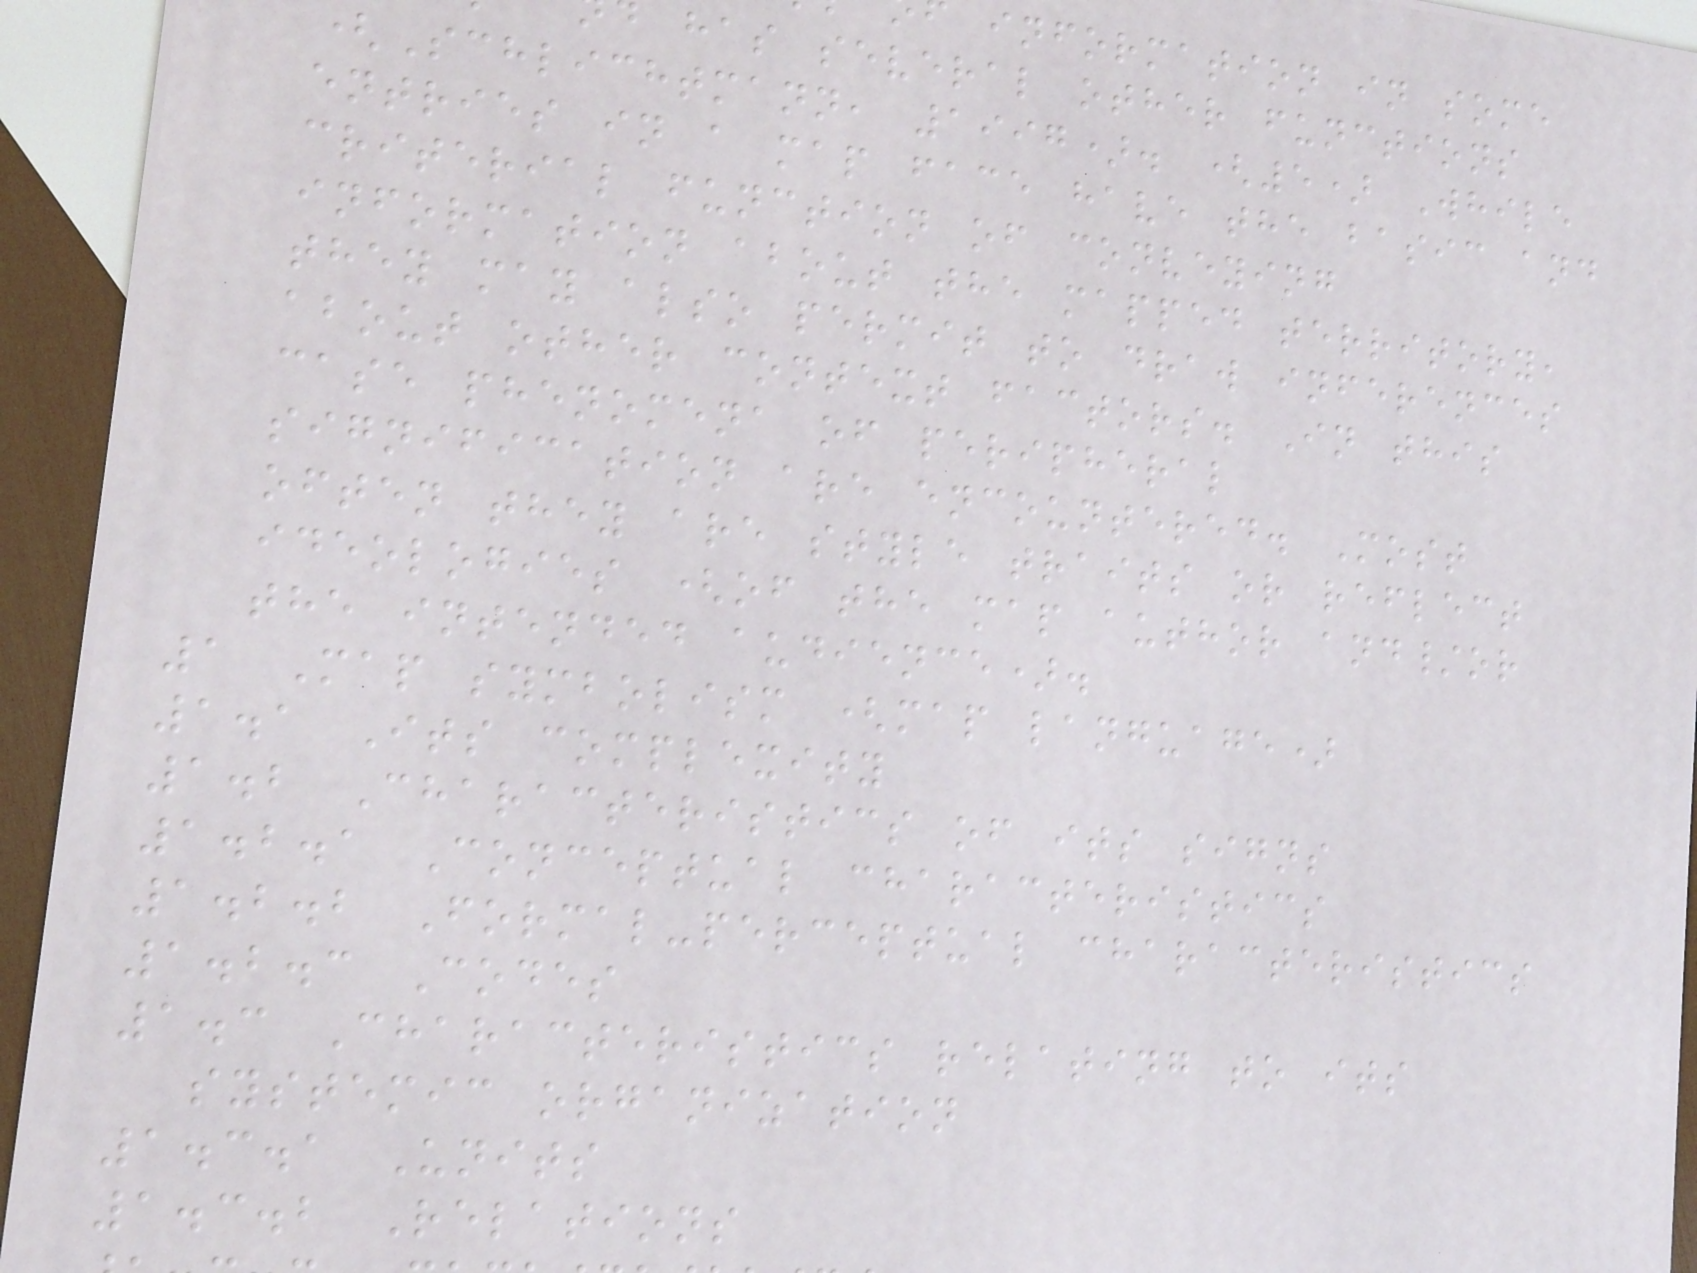information in some
has several other functions
(Schlichtmann, 1997). (5) While
entries in a map face have the basic and
criterial function of conveying
information about the mapped territory,
they may also permit to draw inferences
about other context factors. In this
case phenomena of peripheral
signification are encountered. Most
often they are style traits or reflect
ideologies (of the map author and/or
the intended audience).
1 Map symbolism (map language)
1.1 Its complexity
1.2 Characteristics of its signs
1.2.1 Conceptual characteristics
1.2.2 Formal-perceptual characteristics
1.2.3 Codes
1.3 Characteristics relating to its
systemic organization
1.3.1 Units
1.3.2 Relations
